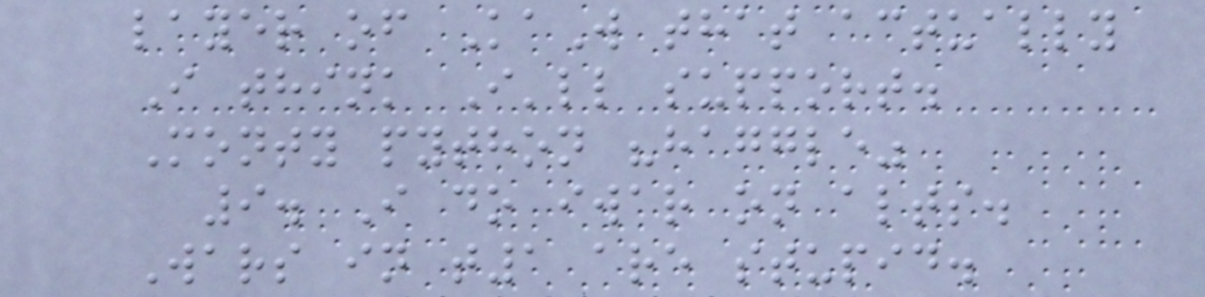layer of KaW that actually
I think I'll support.
Monty python "haggle"
9. I do iwar on alts.
Wars in t1 are stupid.
